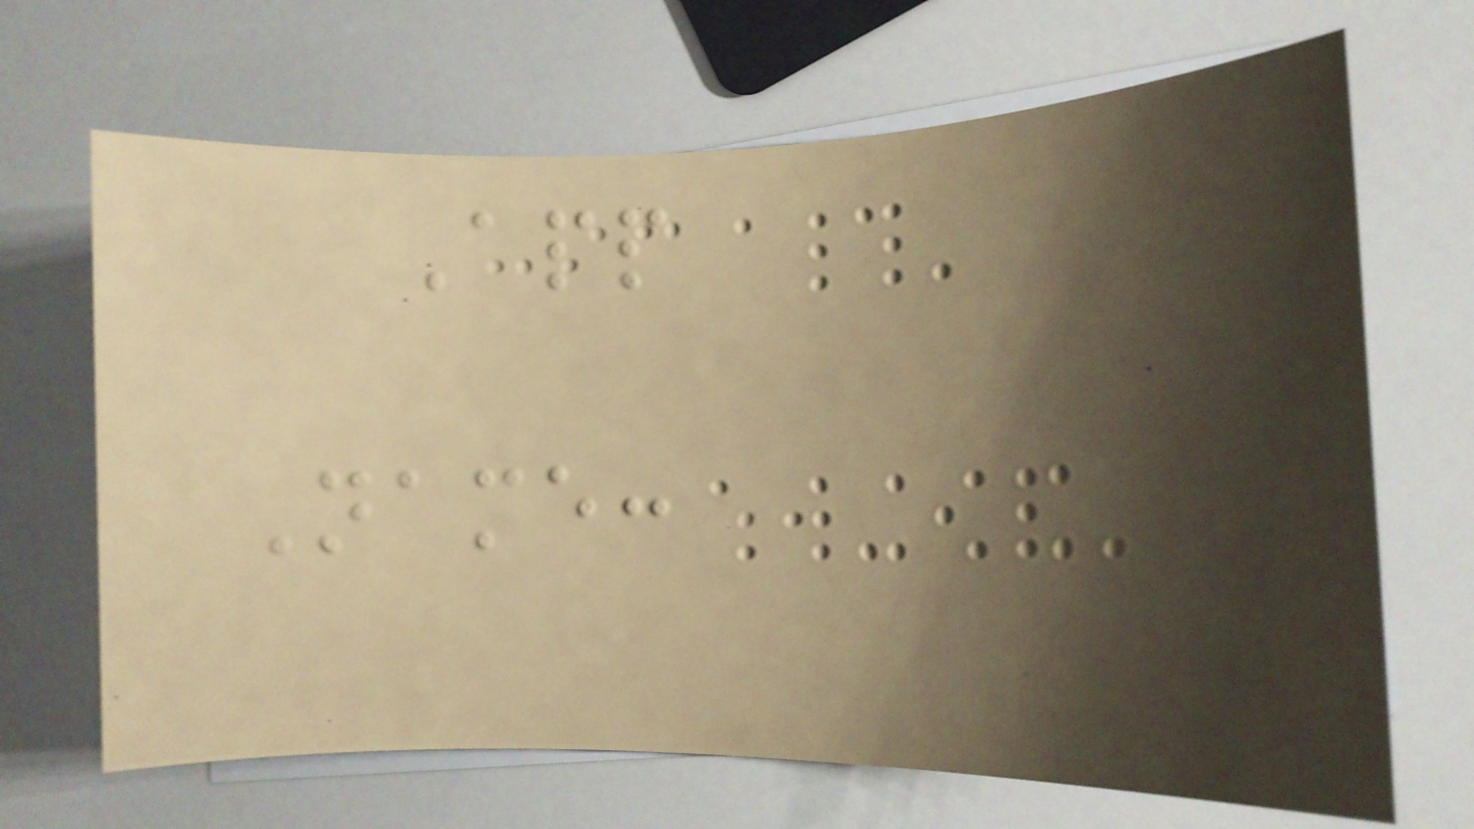App
Name:
